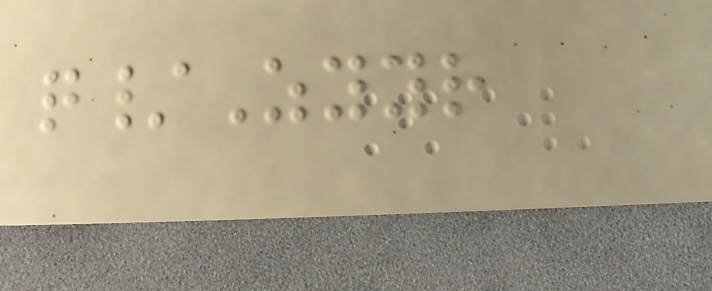q/Zyyr
